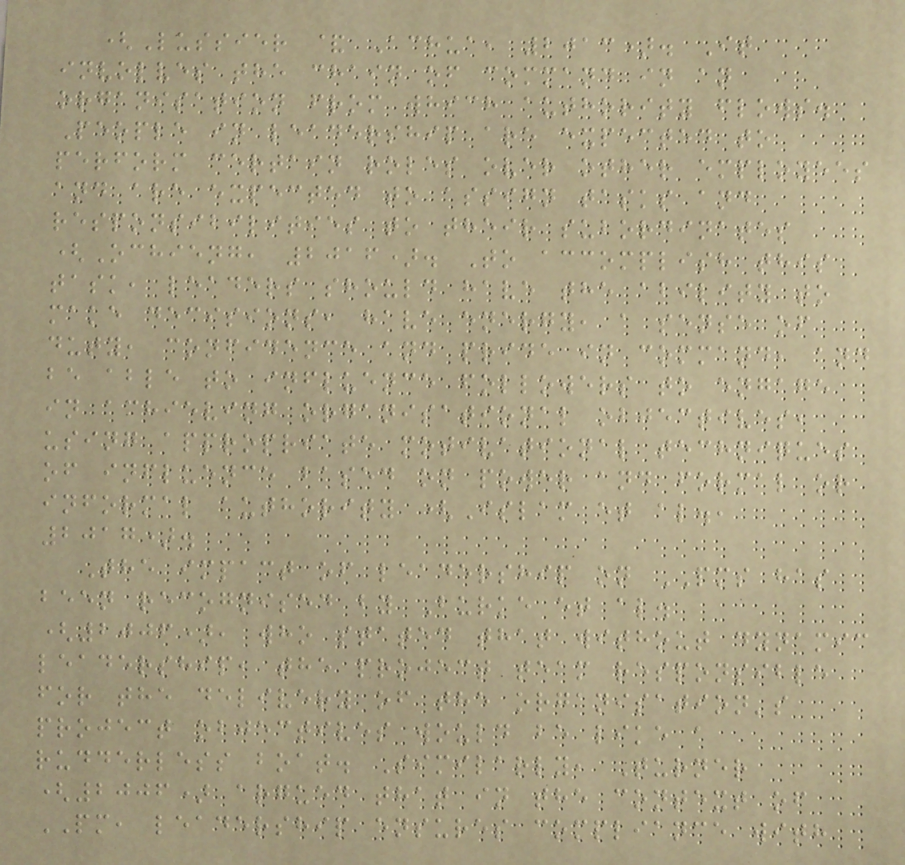(Lussier & Achua, 2013). It
involves the chain of command in an
organisation from which authority flows.
People in leadership are expected to
perform certain roles over other employees
and are expected to assign tasks and
responsibilities to their subordinates
(Ochieng, 2016). To accomplish this
task, leaders should have the ability to
make decisions, have energy, a sense of
duty, confidence and pride in command, and
be able to influence followers to engage
in achieving organisational objectives,
using appropriate motivational techniques
of influence based on power and formal or
informal authority (Islam et al.,
2017).
The impact of leadership on PMS has
been recognised by Burke et al.
(2006), who stated that without dynamic
leadership, the project team responsible
for the delivery of the organisation's
project objectives would be like a
rudderless boat. Similarly, Turner
(2006) argued that in the context of
PM, leadership ensures compliance with
